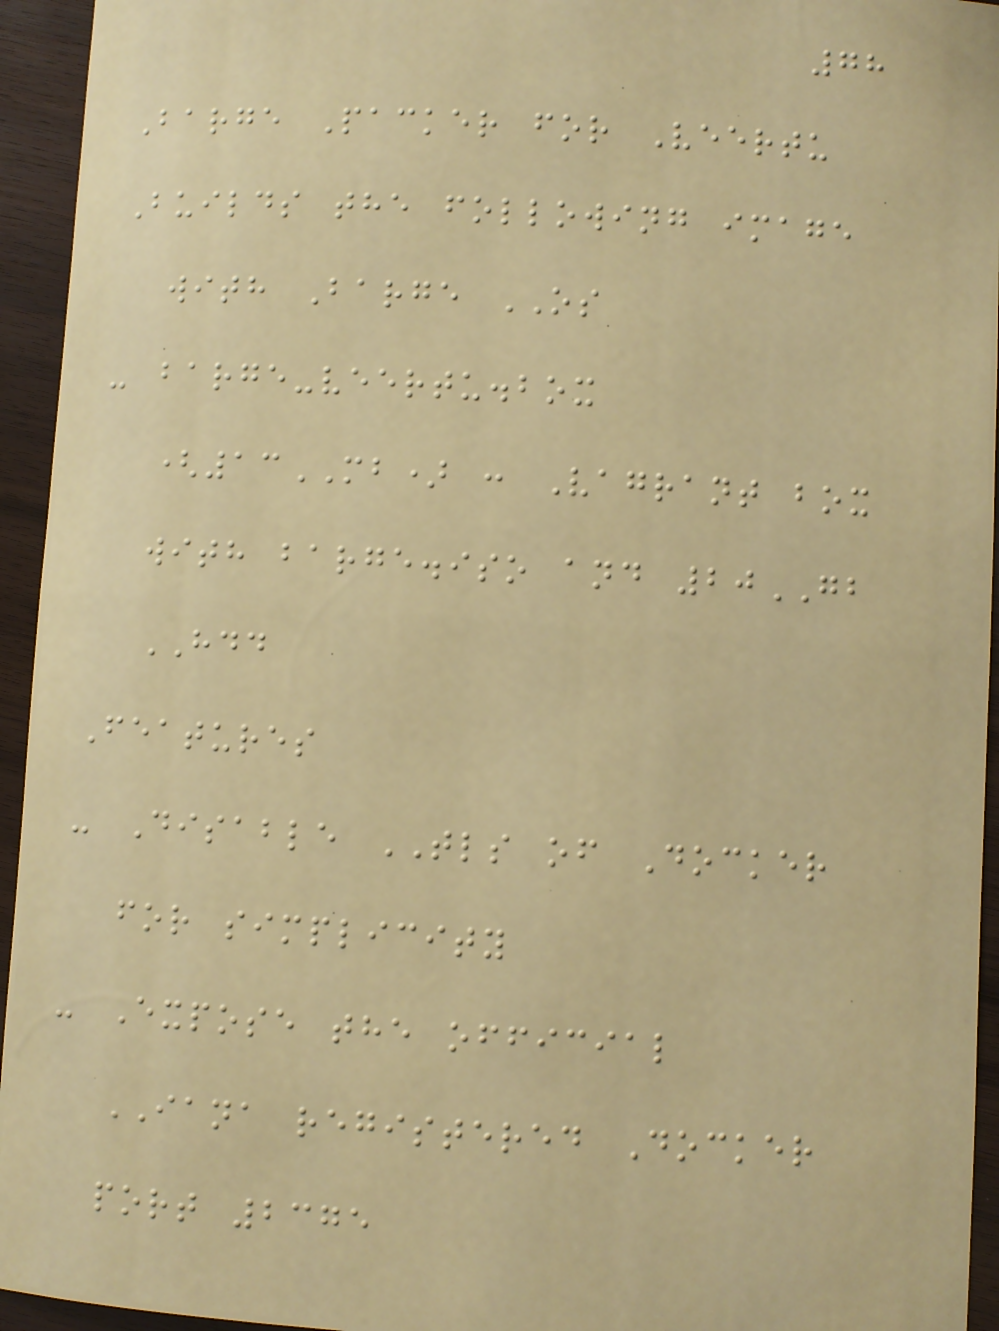78
Barge Packer for Veertu
Builds the following image
with Barge OS
- barge-veertu.box
(13MB) : Vagrant box
with barge.iso and 20GB
HDD
Features
- Disable TLS of Docker
for simplicity
- Expose the official
IANA registered Docker
port 2375
